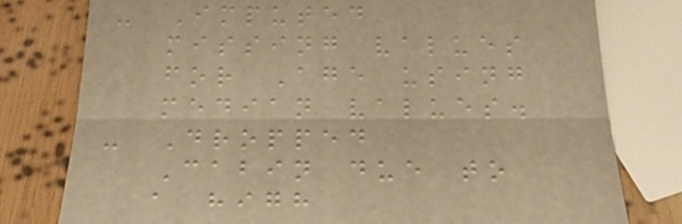- Imputed
missing values
for Age using
median values.
- Dropped
Cabin due to
a high
